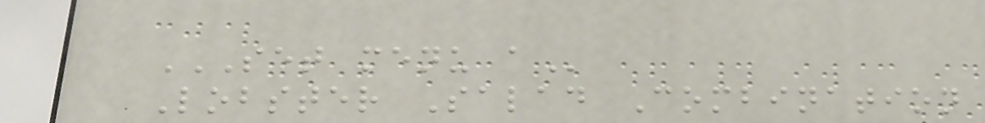SET MENU A
Lobster Salad Combination
